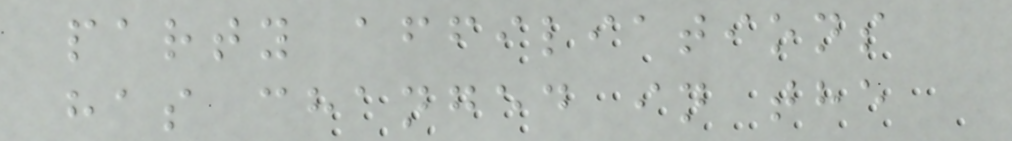party affiliations
has changed in the
